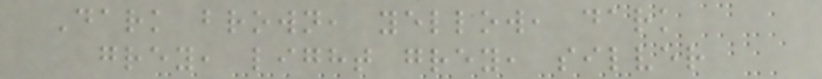Dark brown, yellow, dark
grey, light grey, silver
